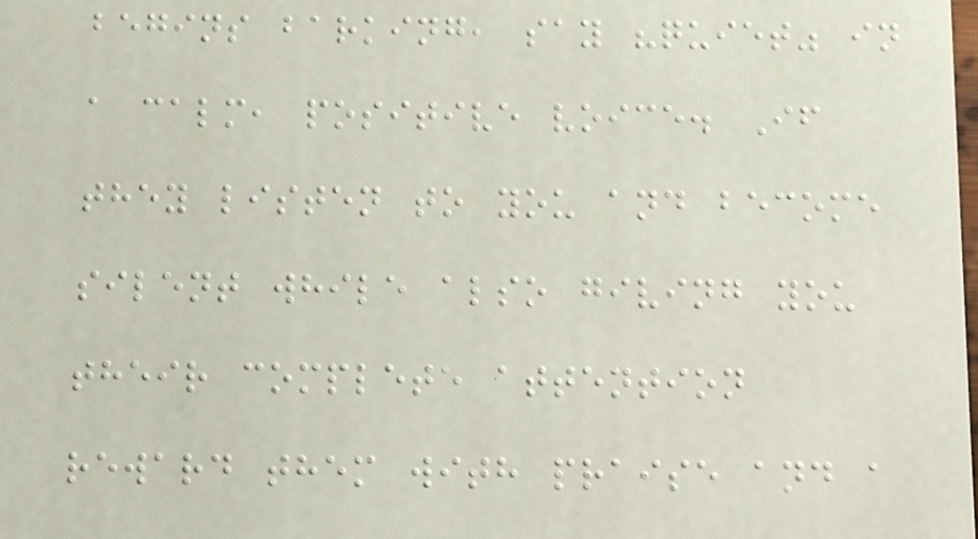begins barking, say "quiet" in
a calm, positive voice. If
they listen to you and become
silent while also giving you
their complete attention
reward them with praise and a
